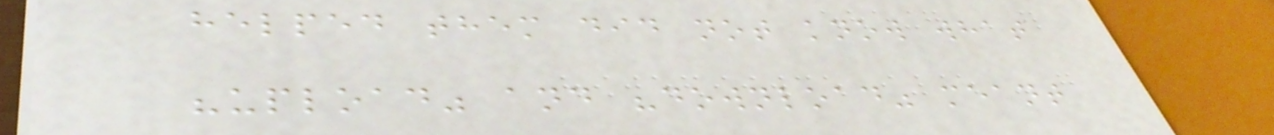helped them did not know what
"upload" and "download" meant
